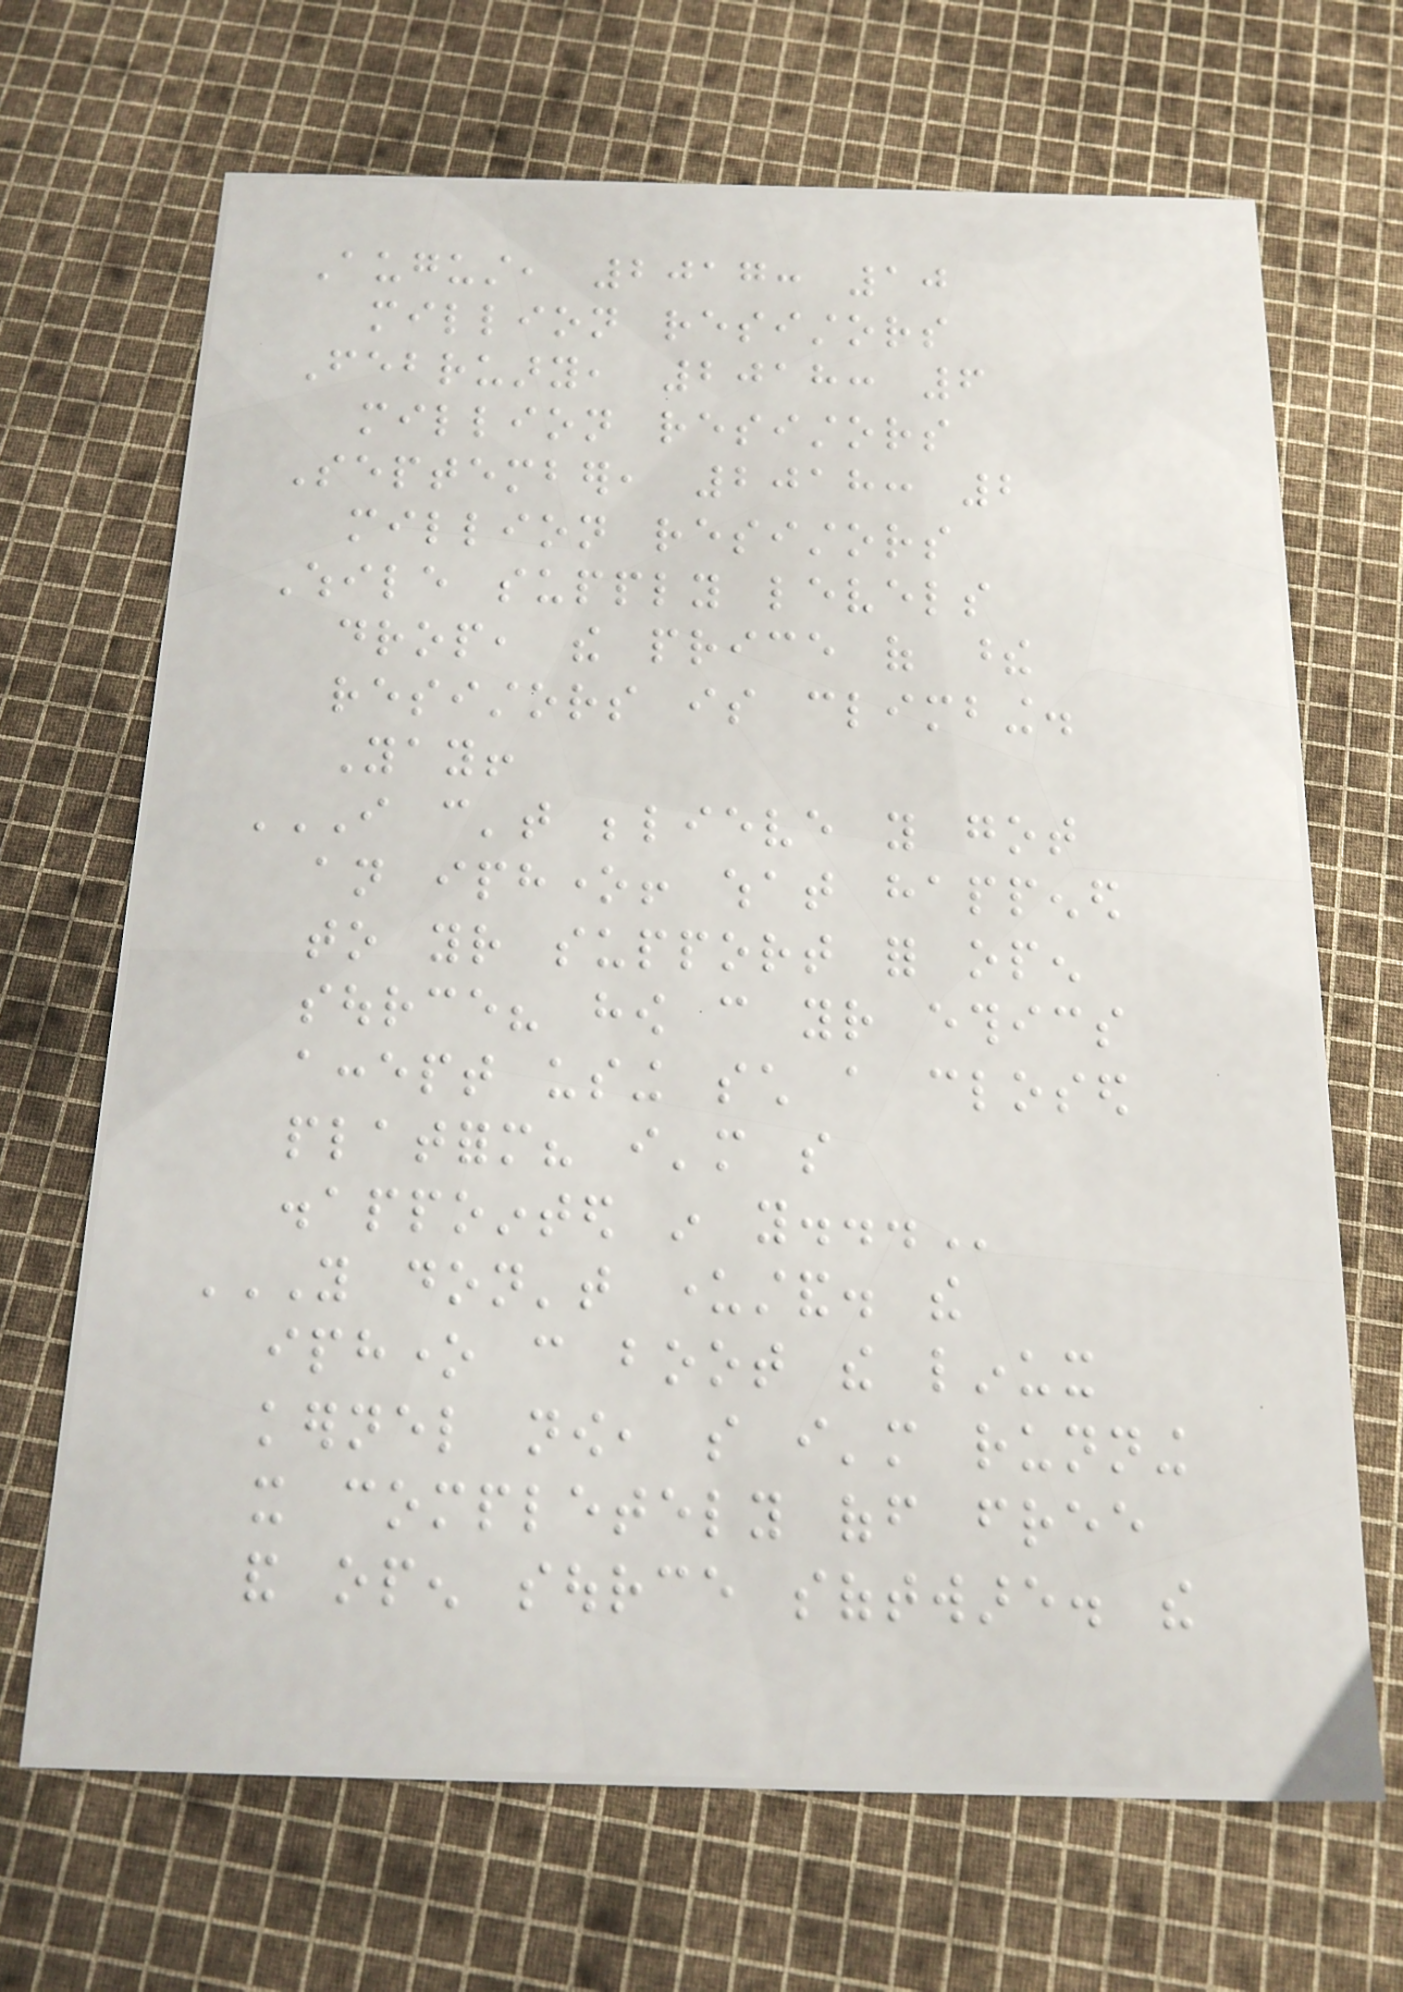August, 2017: 10
million resistors
February, 2018: 6
million resistors
September, 2018: 2
million resistors
While supply levels
drop, the price of these
resistors is climbing.
Yay!
I CAN'T BELIEVE YOU GOT
AN IPHONE! WHAT HAPPENED
TO YOUR SUPPORT FOR OPEN
SOURCE? HOW CAN YOUR ETHICS
ACCEPT USING SUCH A CLOSED
PLATFORM? I'M SO
DISAPPOINTED IN YOU...
YOU DON'T UNDERSTAND. THE
IPHONE CAN BOOT THE LINUX
KERNEL NOW, SO I'M RUNNING
IT COMPLETELY OFF FREE
AND OPEN SOURCE SOFTWARE. THE
